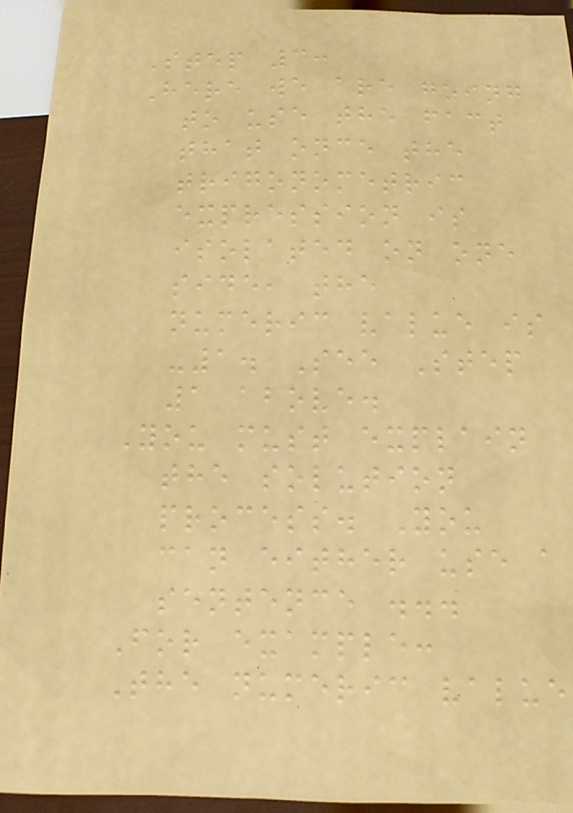Step 3:
Here we are going
to use the fact
that once the
trigonometric
expression is
isolated on one
side, the
numeric value is
-1. See Step
1 above.
You must explain
the solution
process. You
can either use a
sentence ...
For example:
The numeric value
